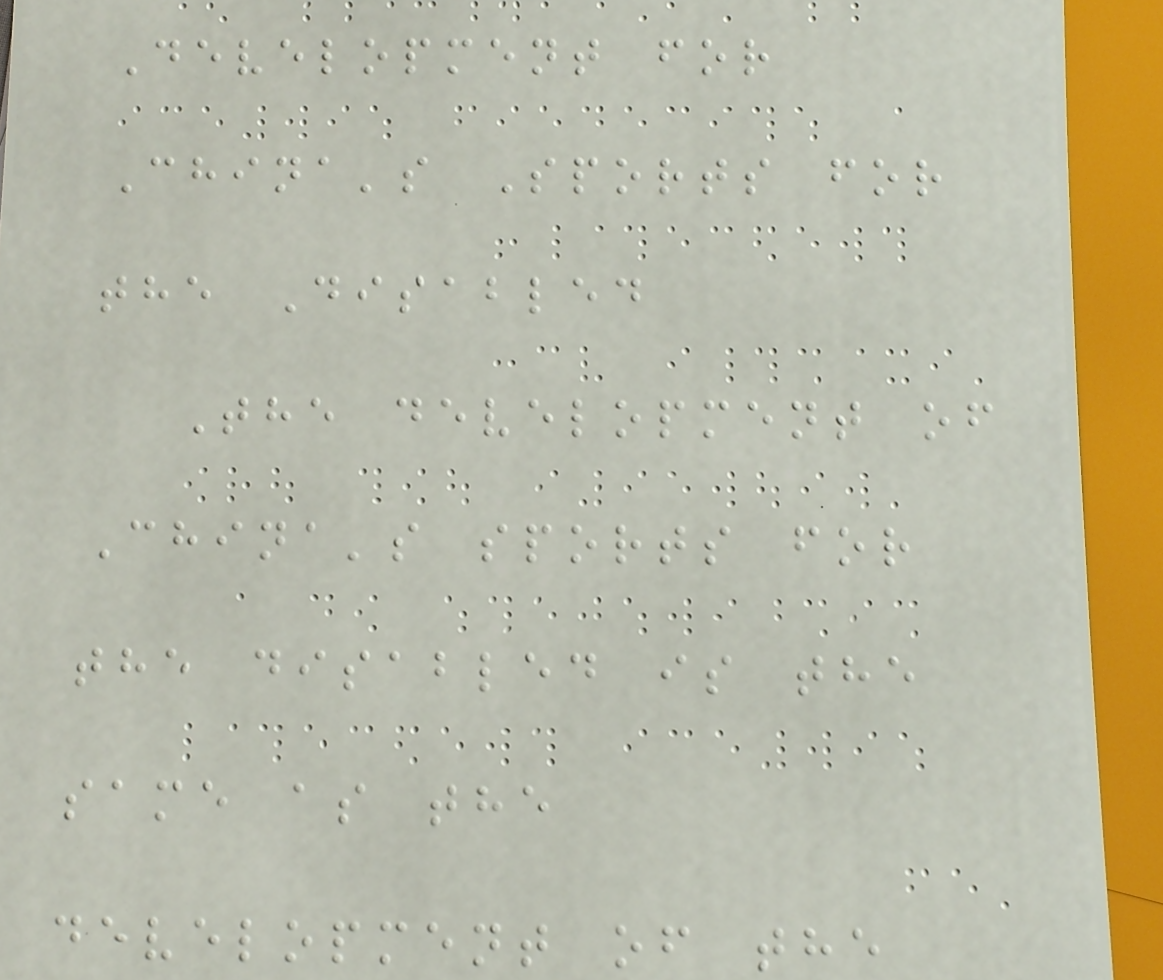Development for
China's Sports for
the Disabled
The development of
China's sports for
the disabled is the
same as the
development of the
